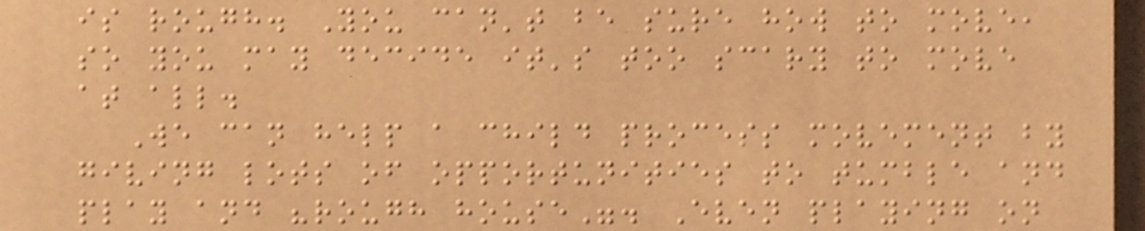is rough. You can't be sure how to move,
so you may decide it's too scary to move
at all.
We can help a child process movement by
giving lots of opportunities to tumble and
play and "rough house". Even playing on
